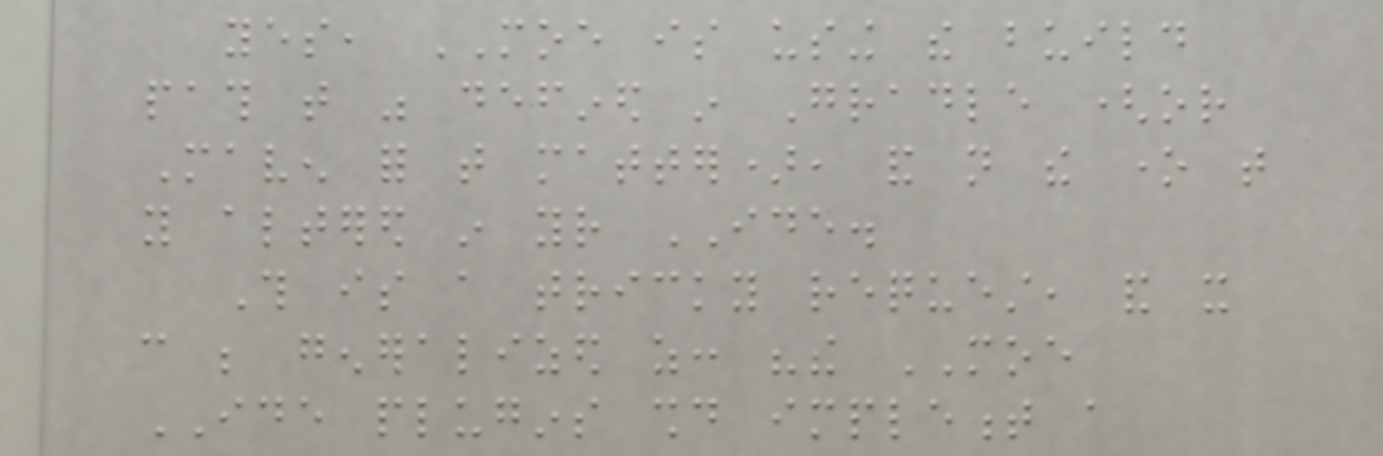yes, MOE is using the build
path that was defined in Gradle (or
Maven for that matter), and not the one that
you altered in your IDE.
This is a tricky request, and it
can be generalized as: "the MOE
IDE plugins should implement a
